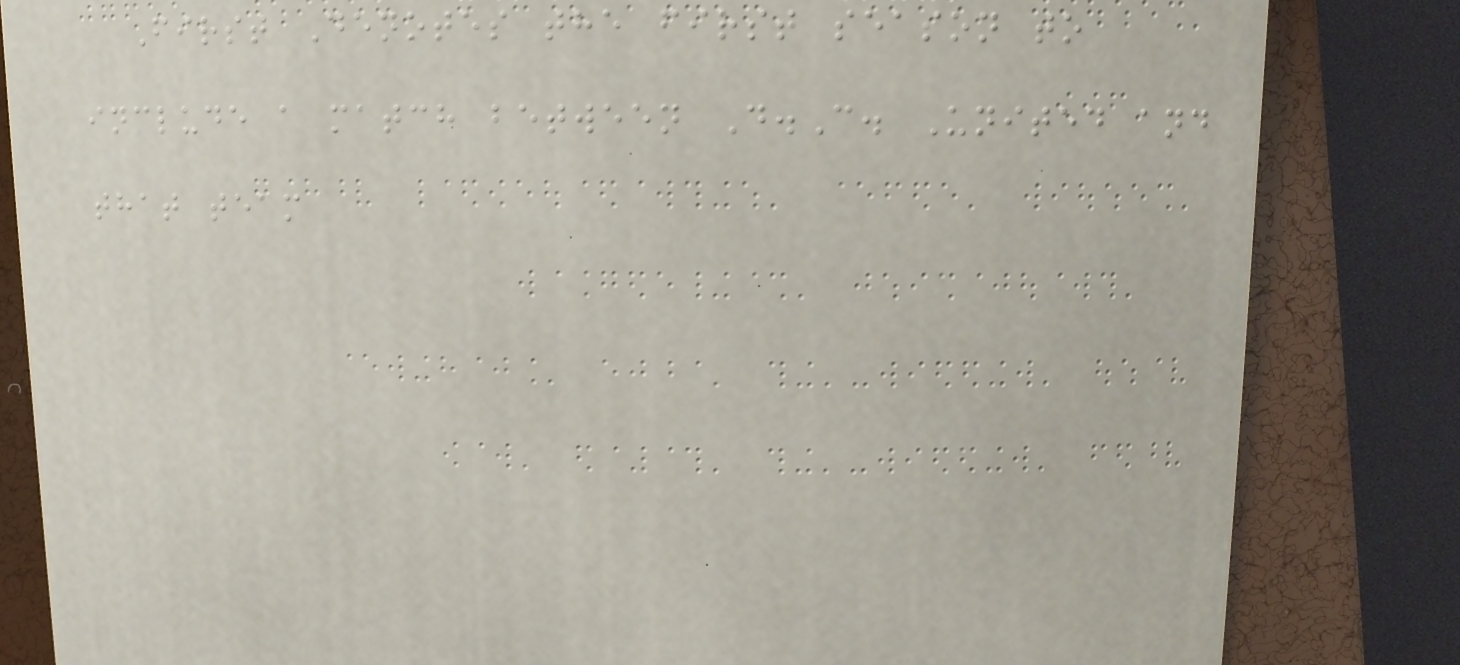First Denotes the first season to
include a match between D.C. United and
that team
